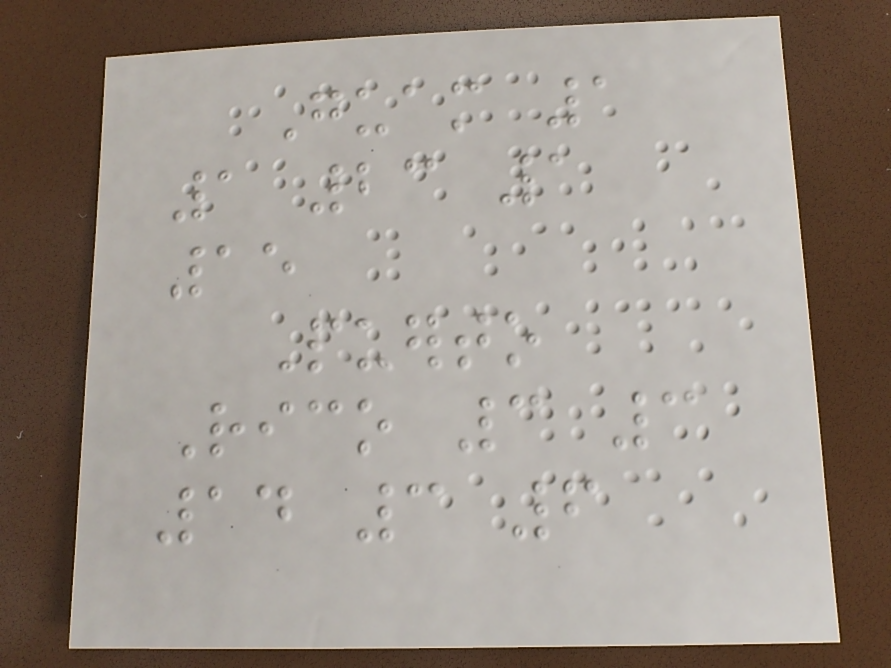Guam 1
1 23 1
15
Puerto
Rico 3 3
14 3 6
